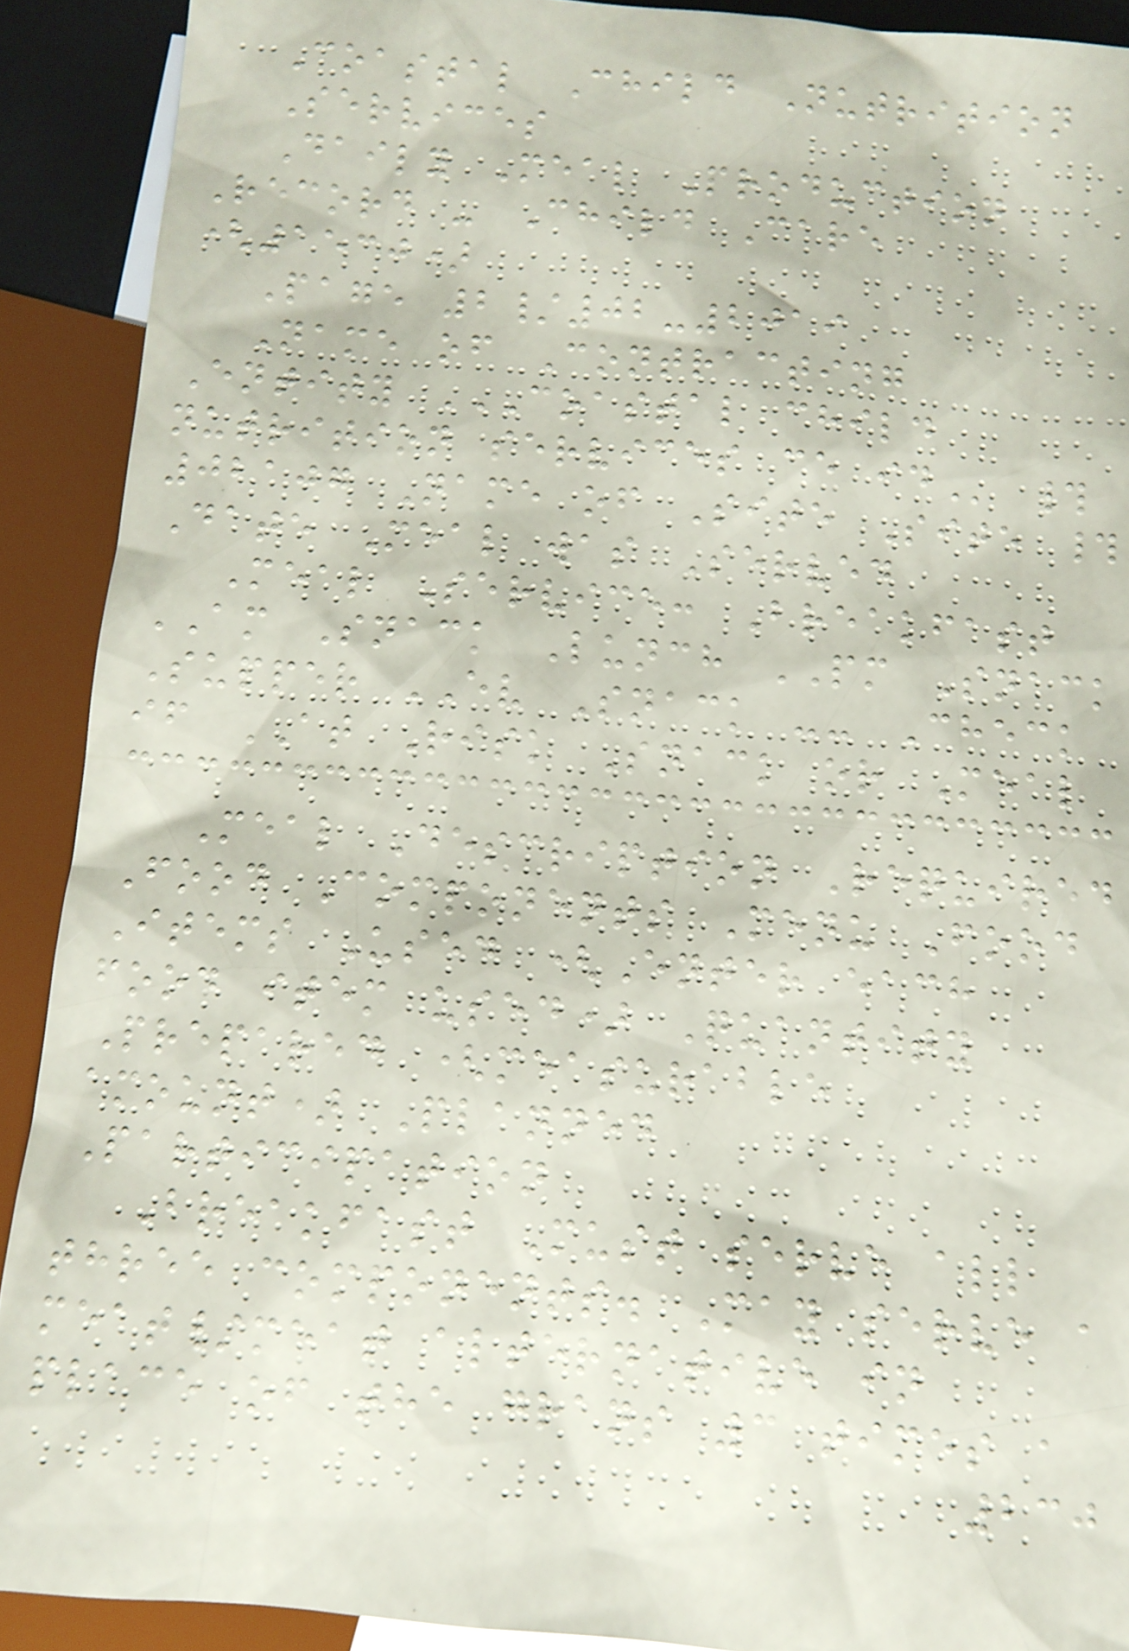Coastal Child Nutrition
Services
Daily Meal Production
Record - Child Care
(1530)
Page 2/02-2019
Name of Contracting
Entity COASTAL CHILD
NUTRITION SERVICES CE ID #
02107 Name of Site Site #
Date Meal was Served
Meal Service: Breakfast
AM Snack Lunch PM Snack
Supper EV Snack -- Check
if AT Risk Snack or Meal
Meal Description Required
Food Components Menu Food
Items Used (Enter each
food item used) Quantity
Prepared (measurable
amount) Planned
Participation
Breakfast Must serve all
three components. May serve a
meat/meat alternative in
place of the grans 3 times a
230
